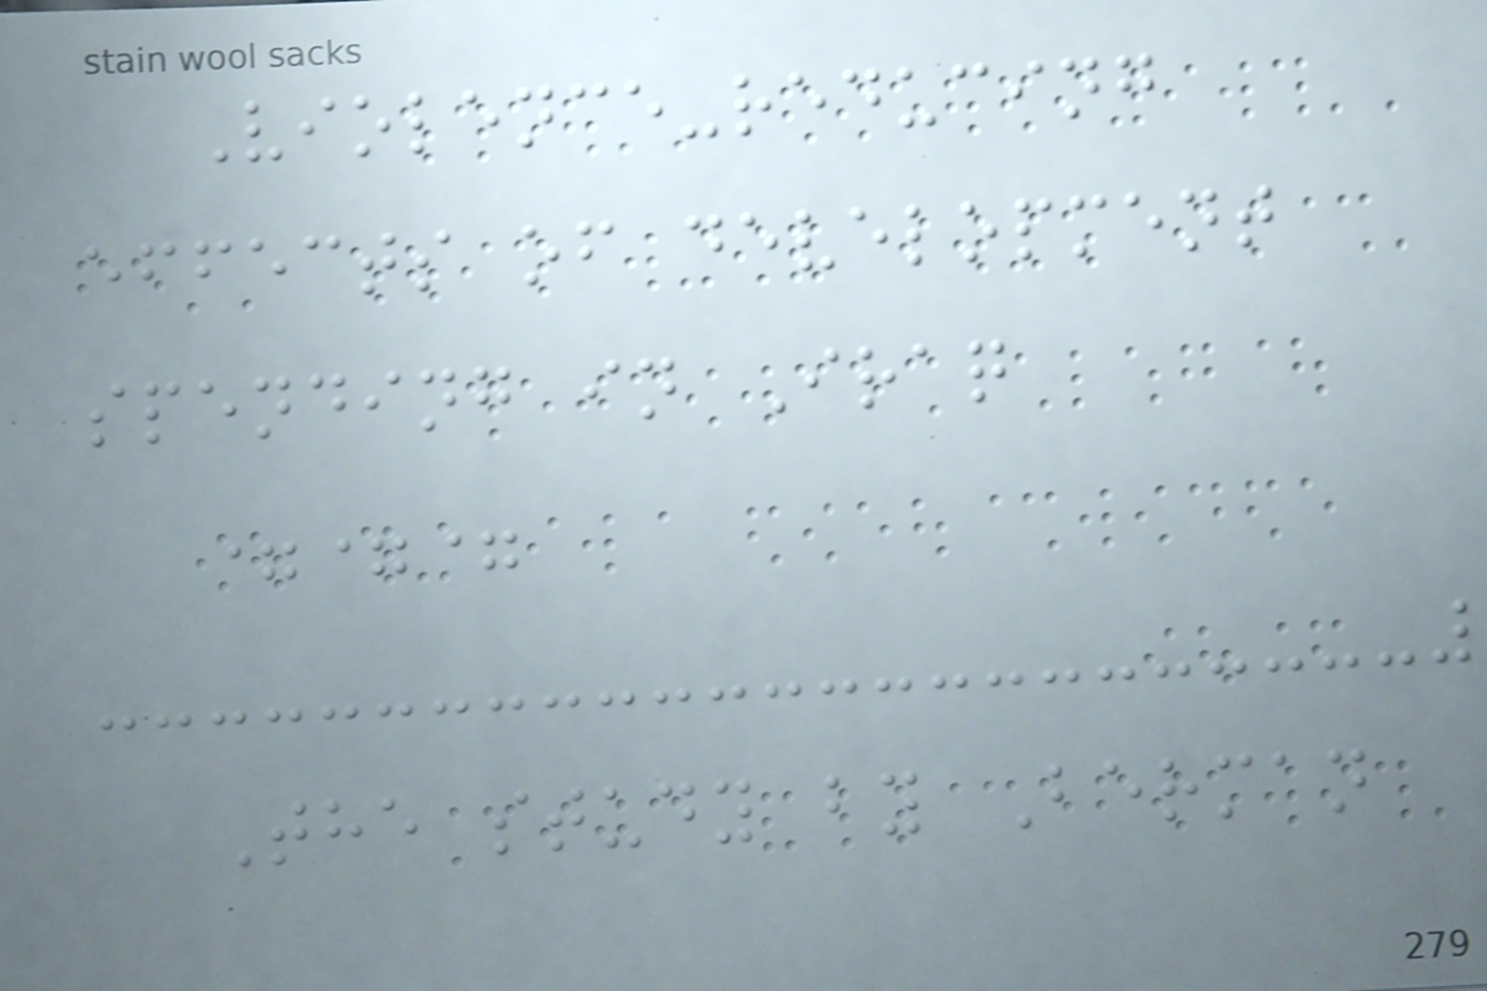Violence-reducing
effects of development
spending in Iraq
===
The study by Berman
